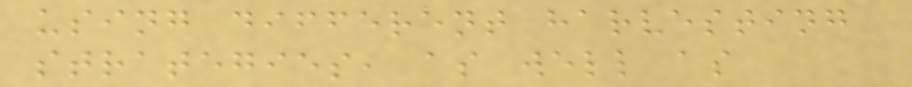using different harvesting
strategies, as well as
